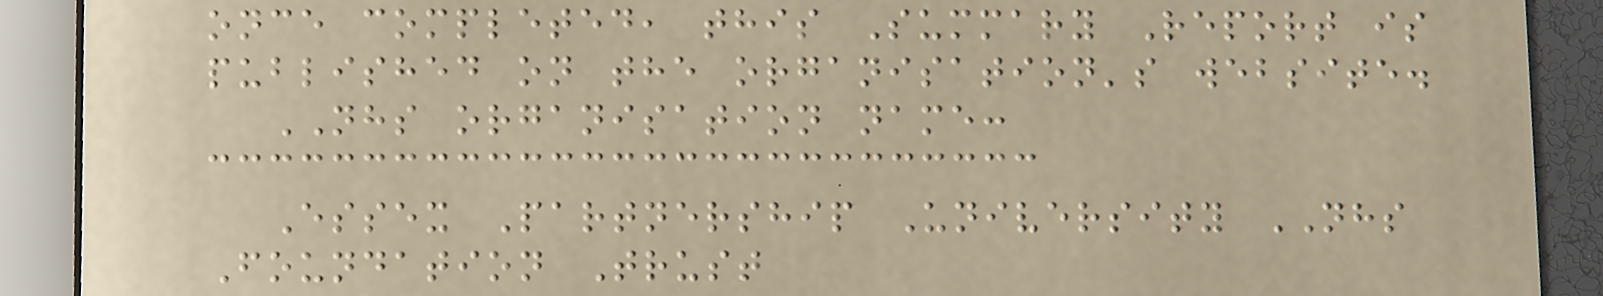once completed, this Summary Report is
published on the organisation's website.
NHS organisation name:
Essex Partnership University NHS
Foundation Trust
